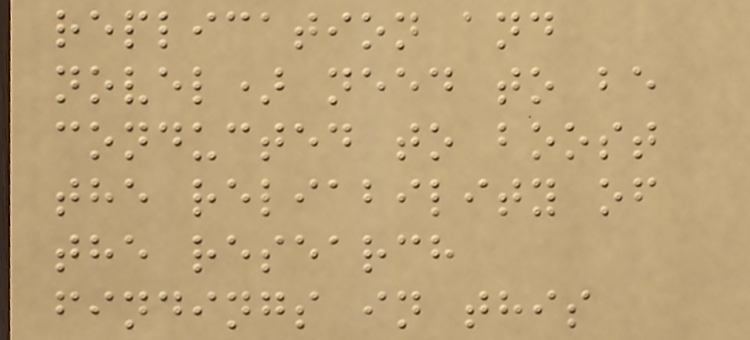replication and
novel) need to be
conducted to boost
the reliability of
the research
findings in this
